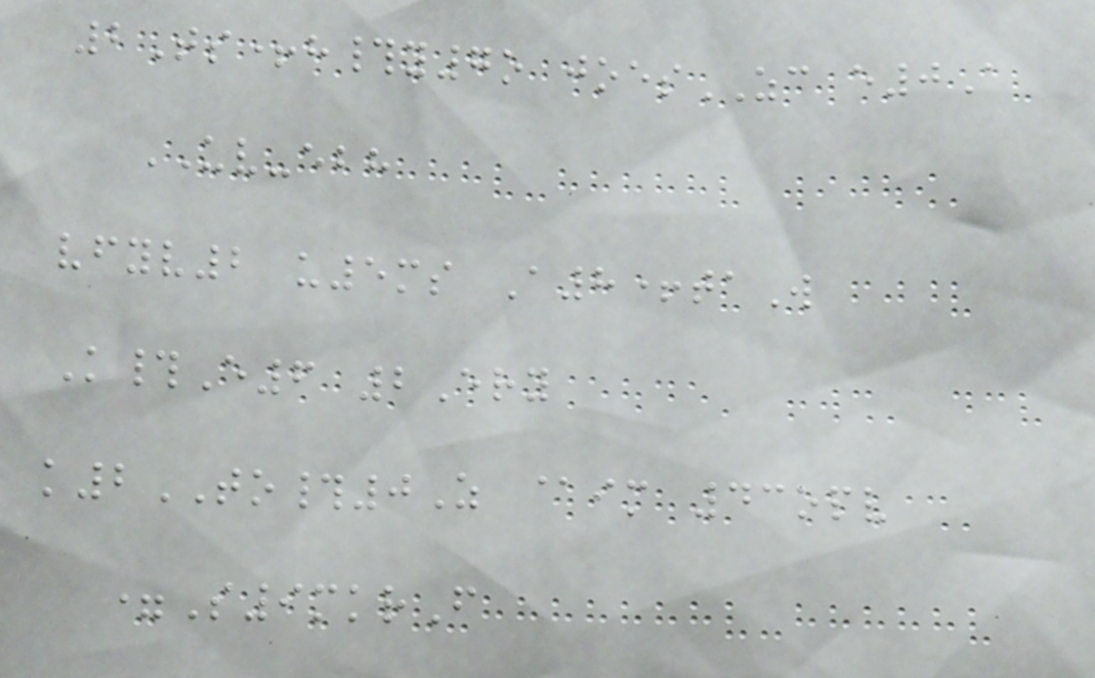2Ts+h#y7o joesZC e0A
UV-ebh
vfyv2 u5ms A8+taW
K#E6 2Ery
k2TO#0Z @im 43opv
=S9mkrF
